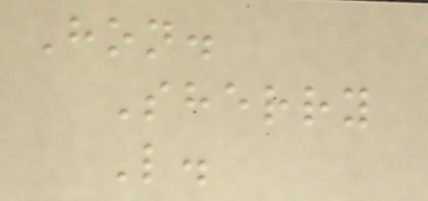Hon.
Sherry
L.
